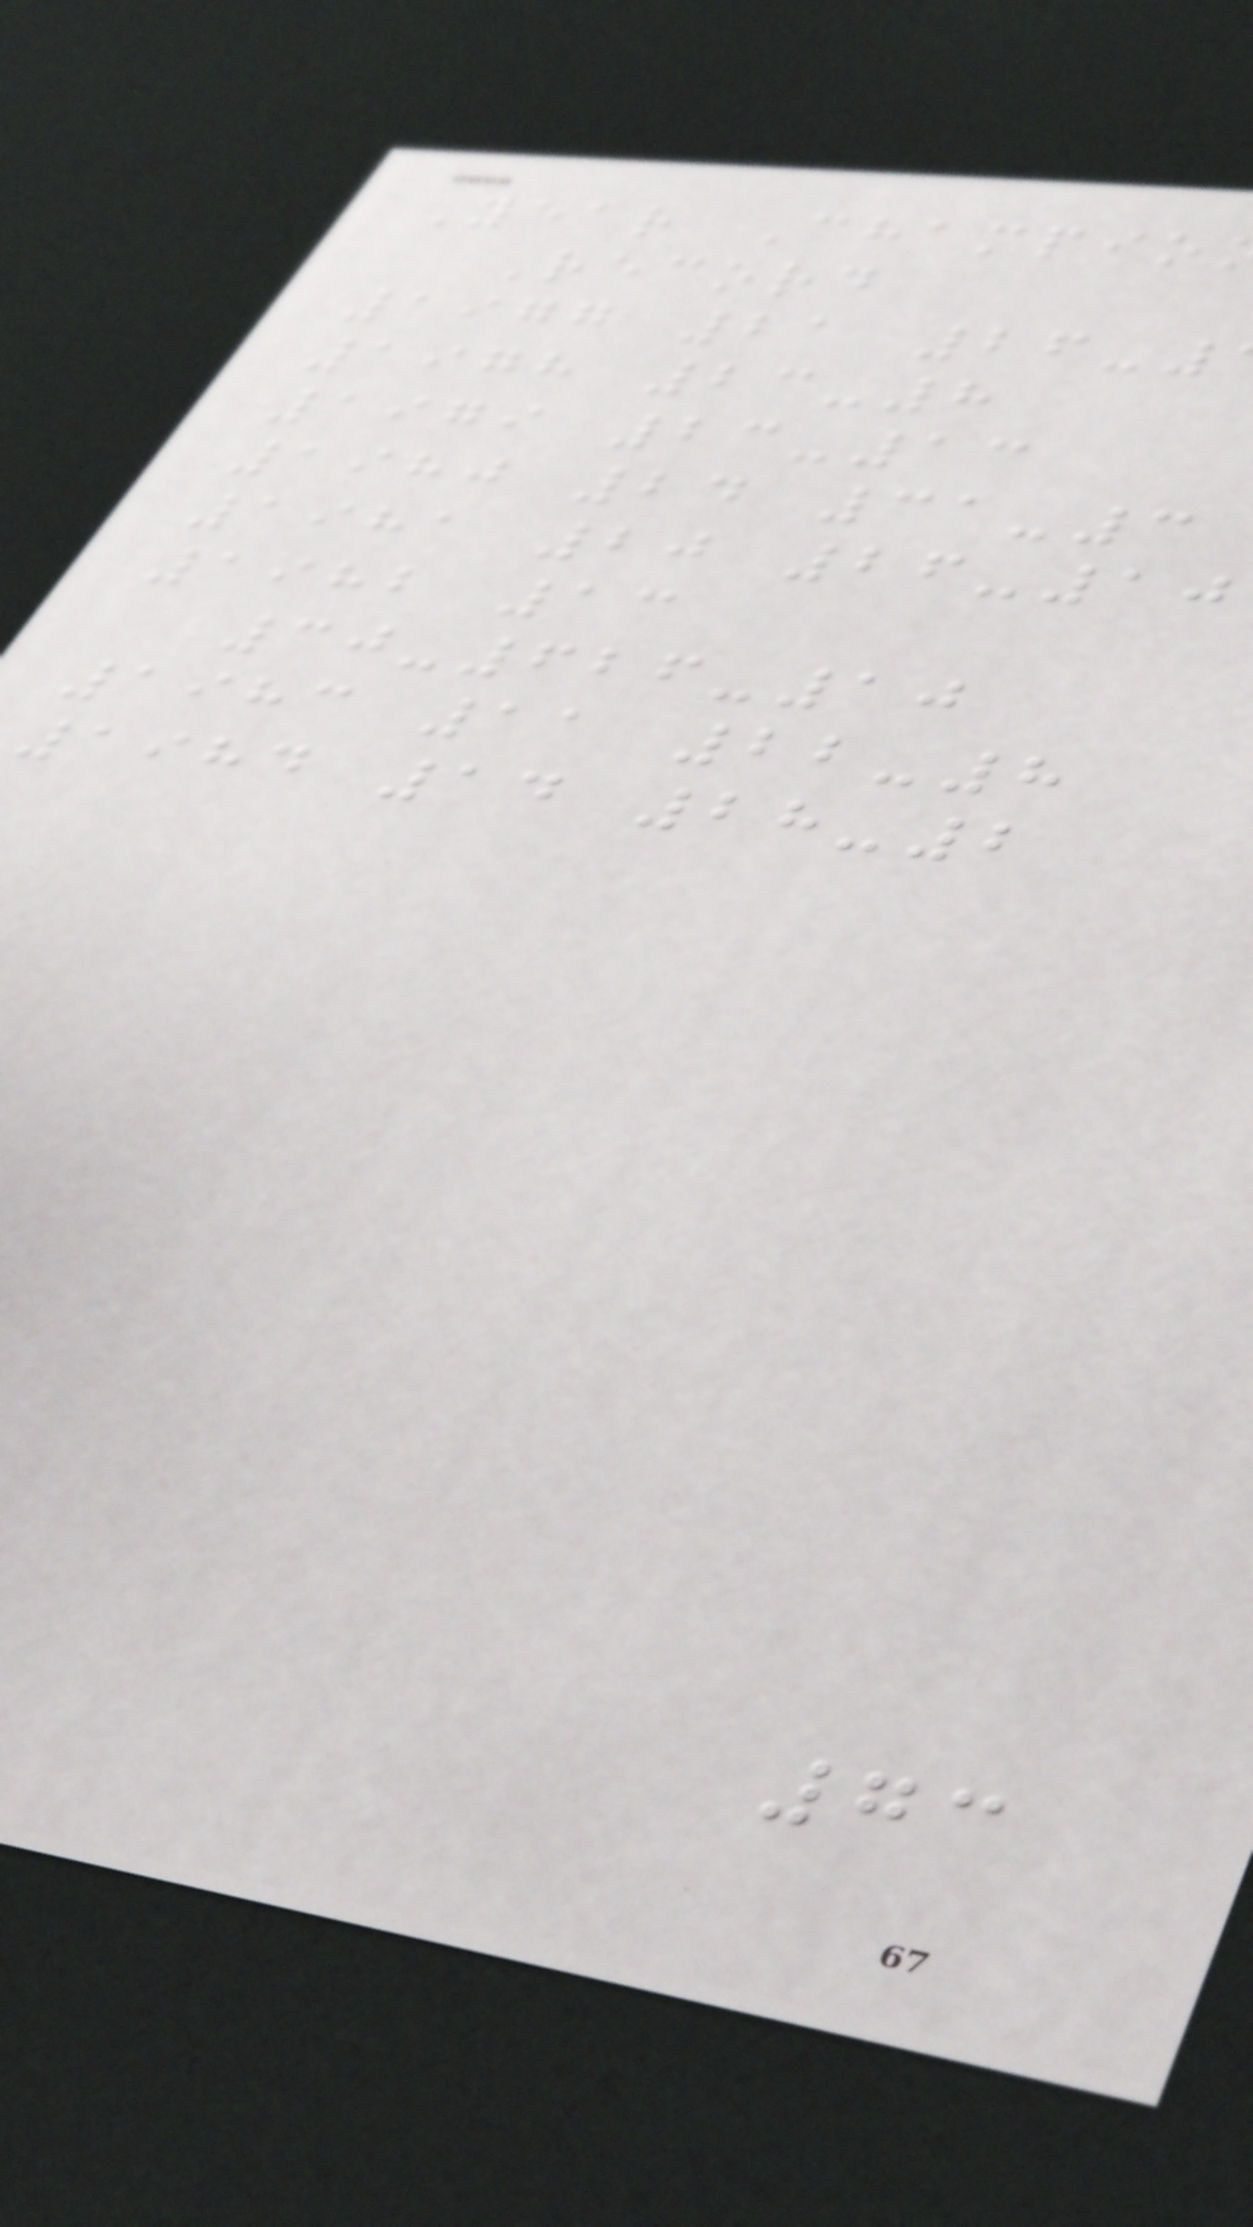Year Champio
Record
1977 21 26-
1978 23-8
1979 23-13
1980 24 31-3
1981 20 26-10
1982 13
30-626-10
1983 11 22-8
1984 14 28-2
73
